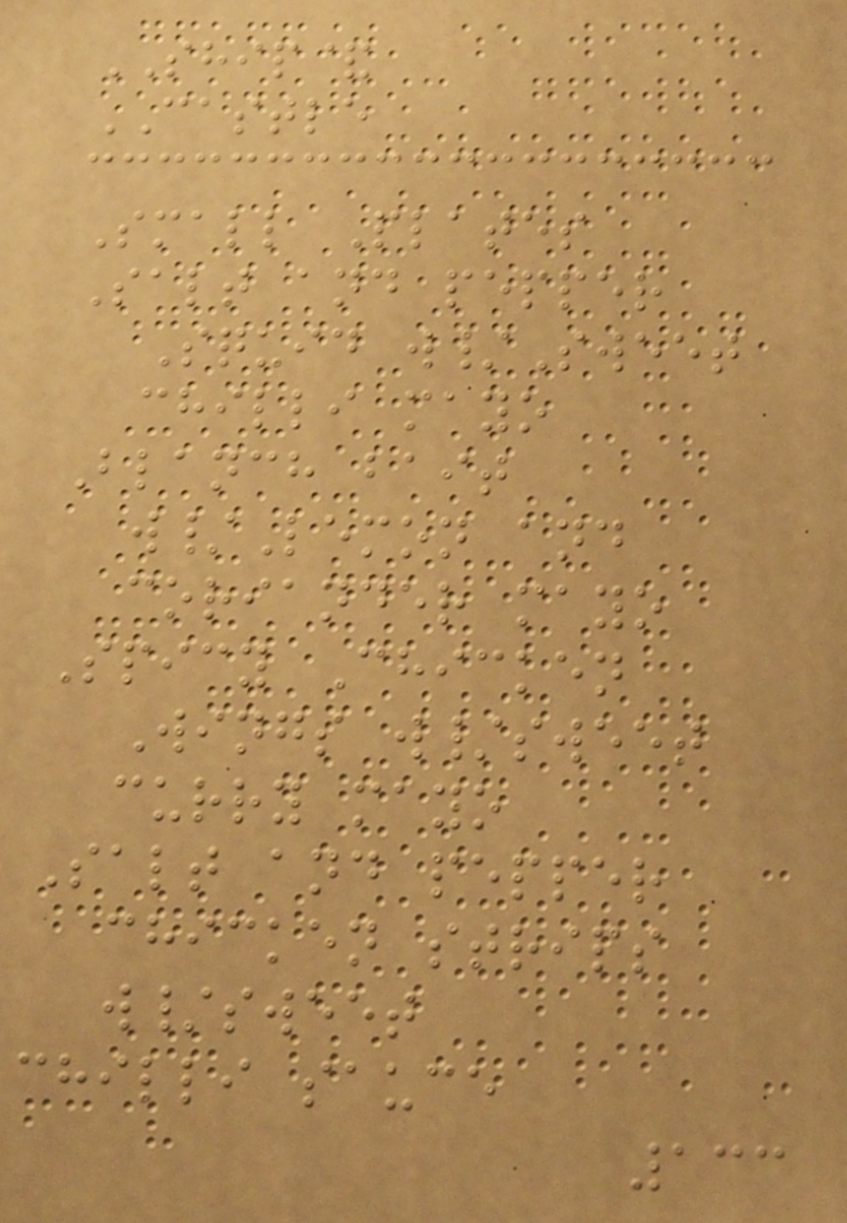SHIP&
CASTLE
Small Plates
Salt and pepper
Squid w/Sweet
chilli mayo
Blanch bait
w/Lemon and
coriander mayo
Spicy Chicken
Wings w/sweet
curry mayo
Salt and pepper
chicken strips
w/sweet
chilli sauce
133
